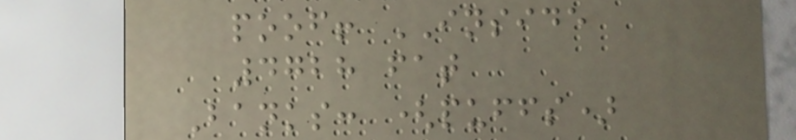poof! INSIDE
4728 fat
Banks: (puffs)
